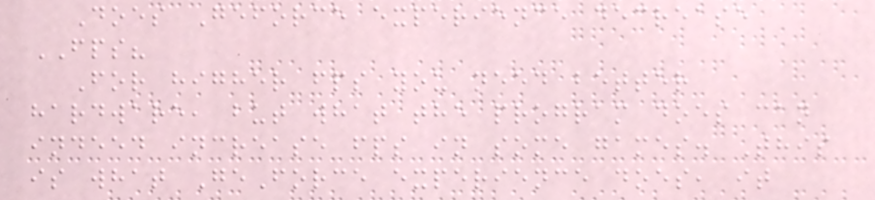Does Geforce experience decrease
FPS?
For higher fps you need better
hardware, but what the program does can
indeed increase fps in some games. This
is what GeForce experience does, it
